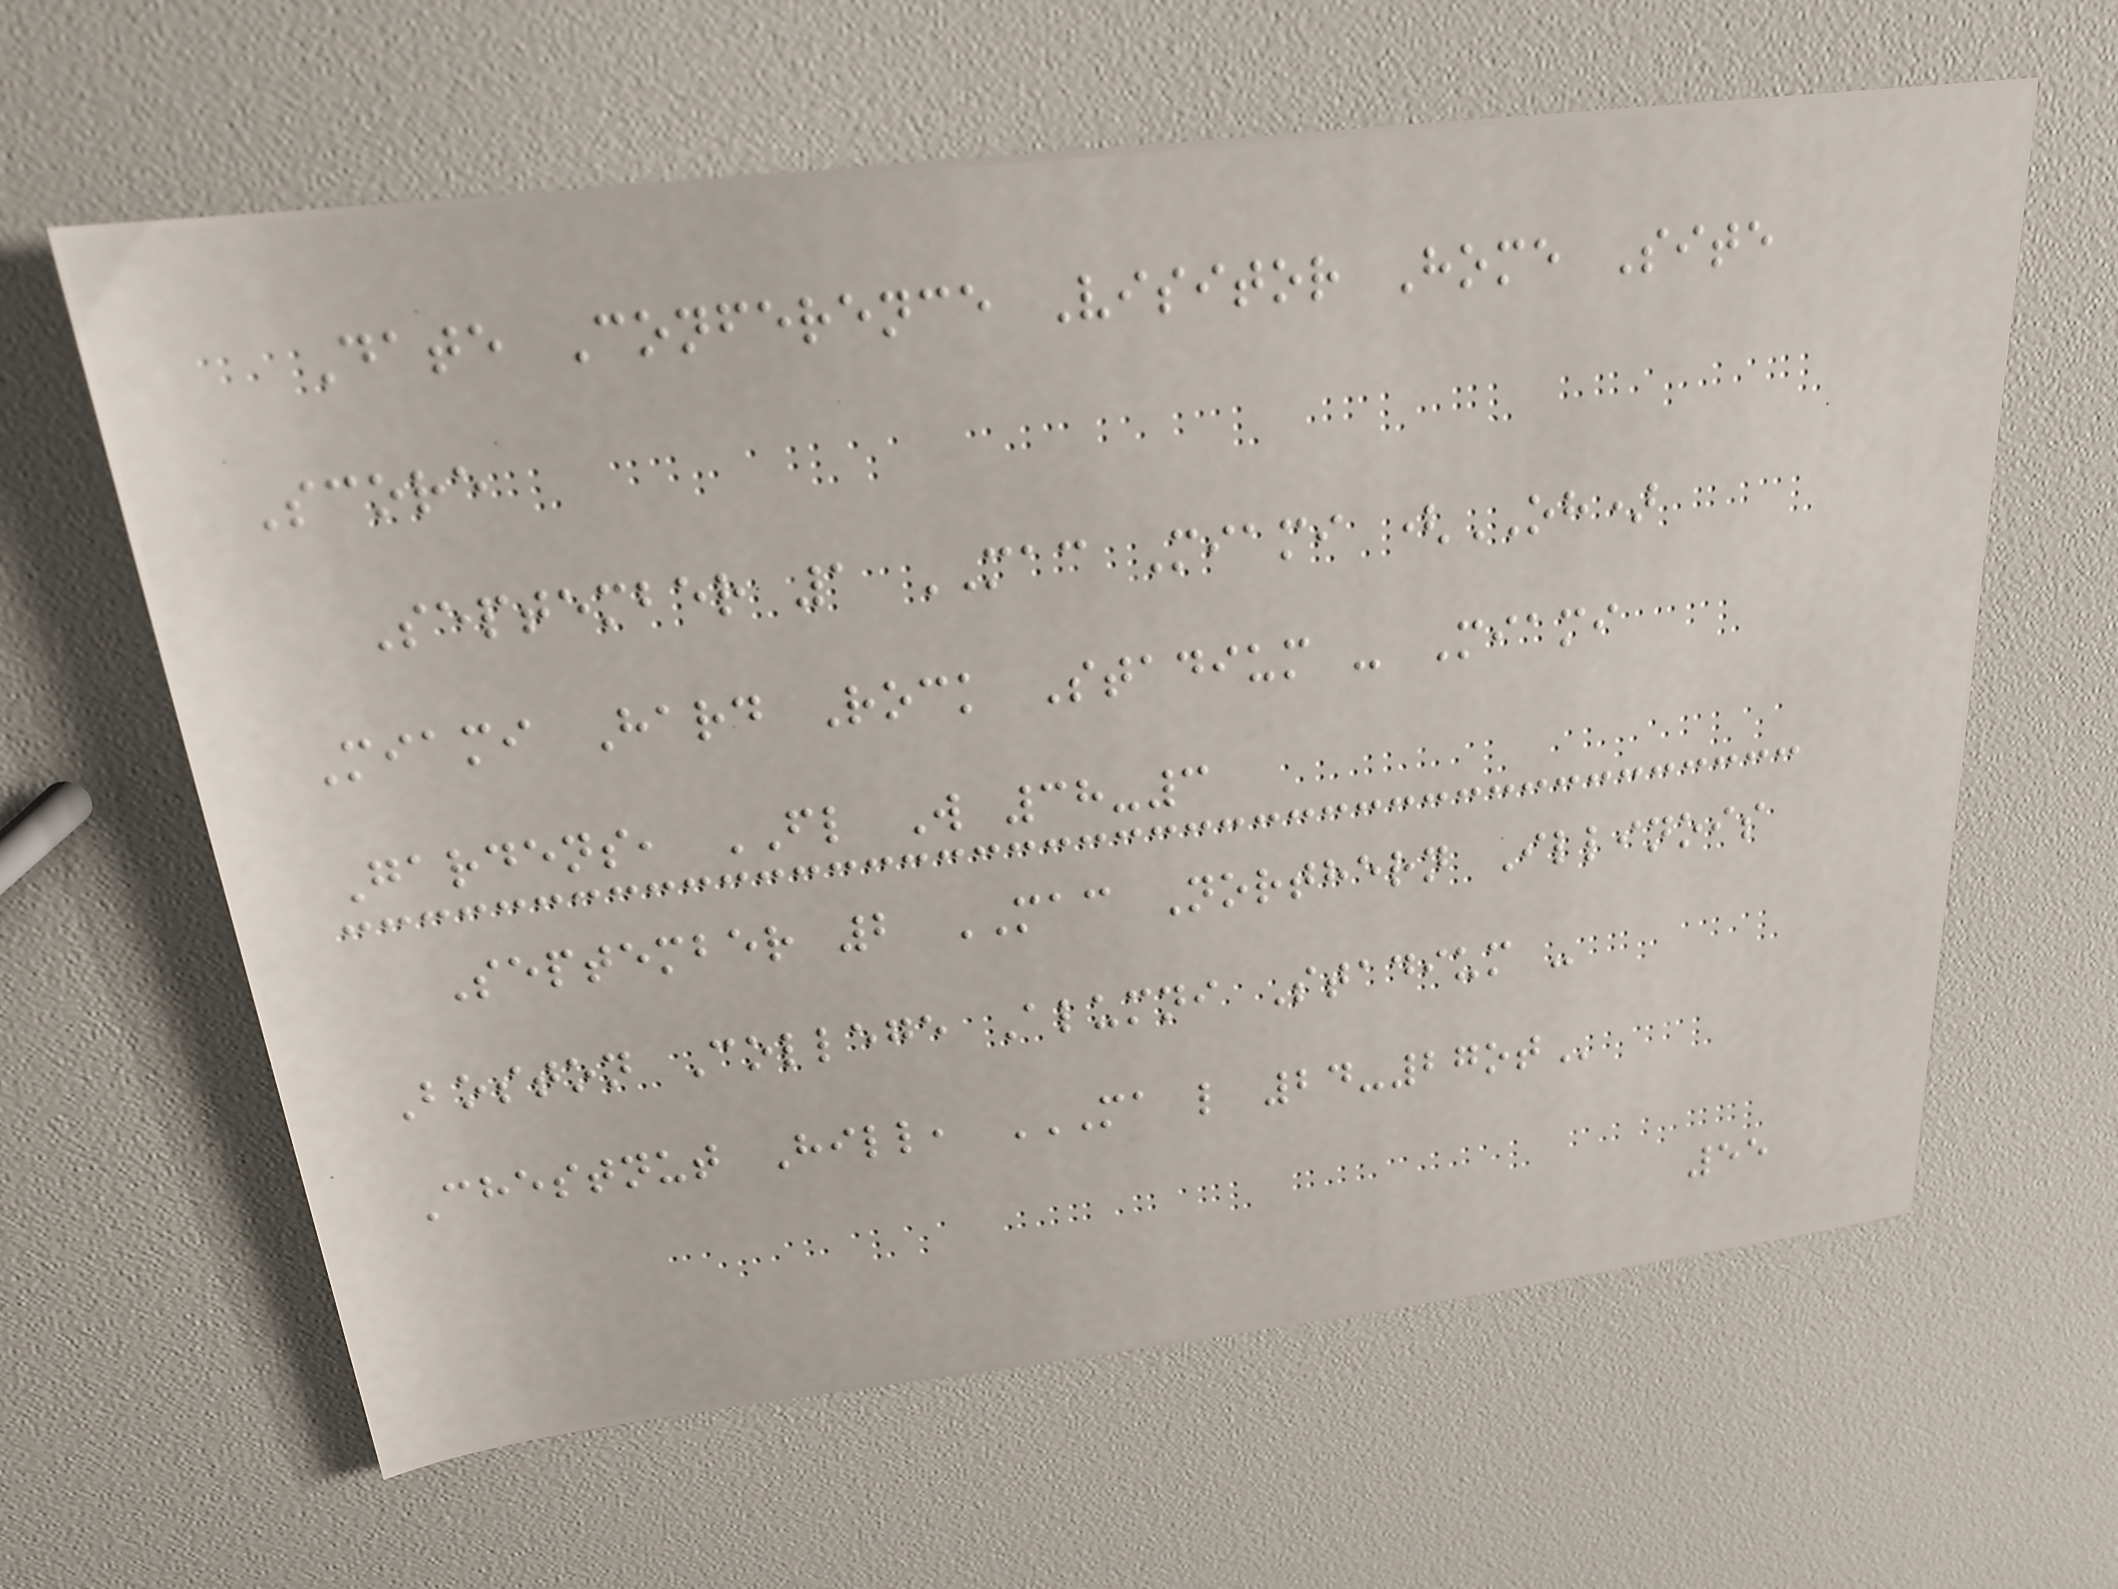Date Conference Visitor Home Site
Score
September 1 MAC Miami (OH)
Miami Hard Rock Stadium - Miami
Gardens, FL W 38-3
September 2 MAC Northern Illinois
Boston College Alumni Stadium -
Chestnut Hill, MA L 24-27OT
55
